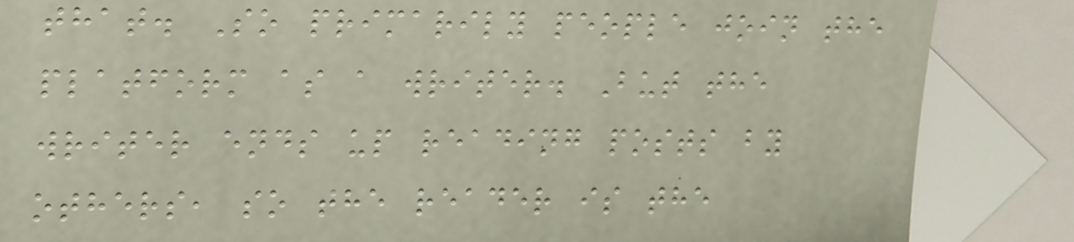that. So primarily people join the
platform as a writer. But the
writer ends up reading posts by
others, so the reader is the
